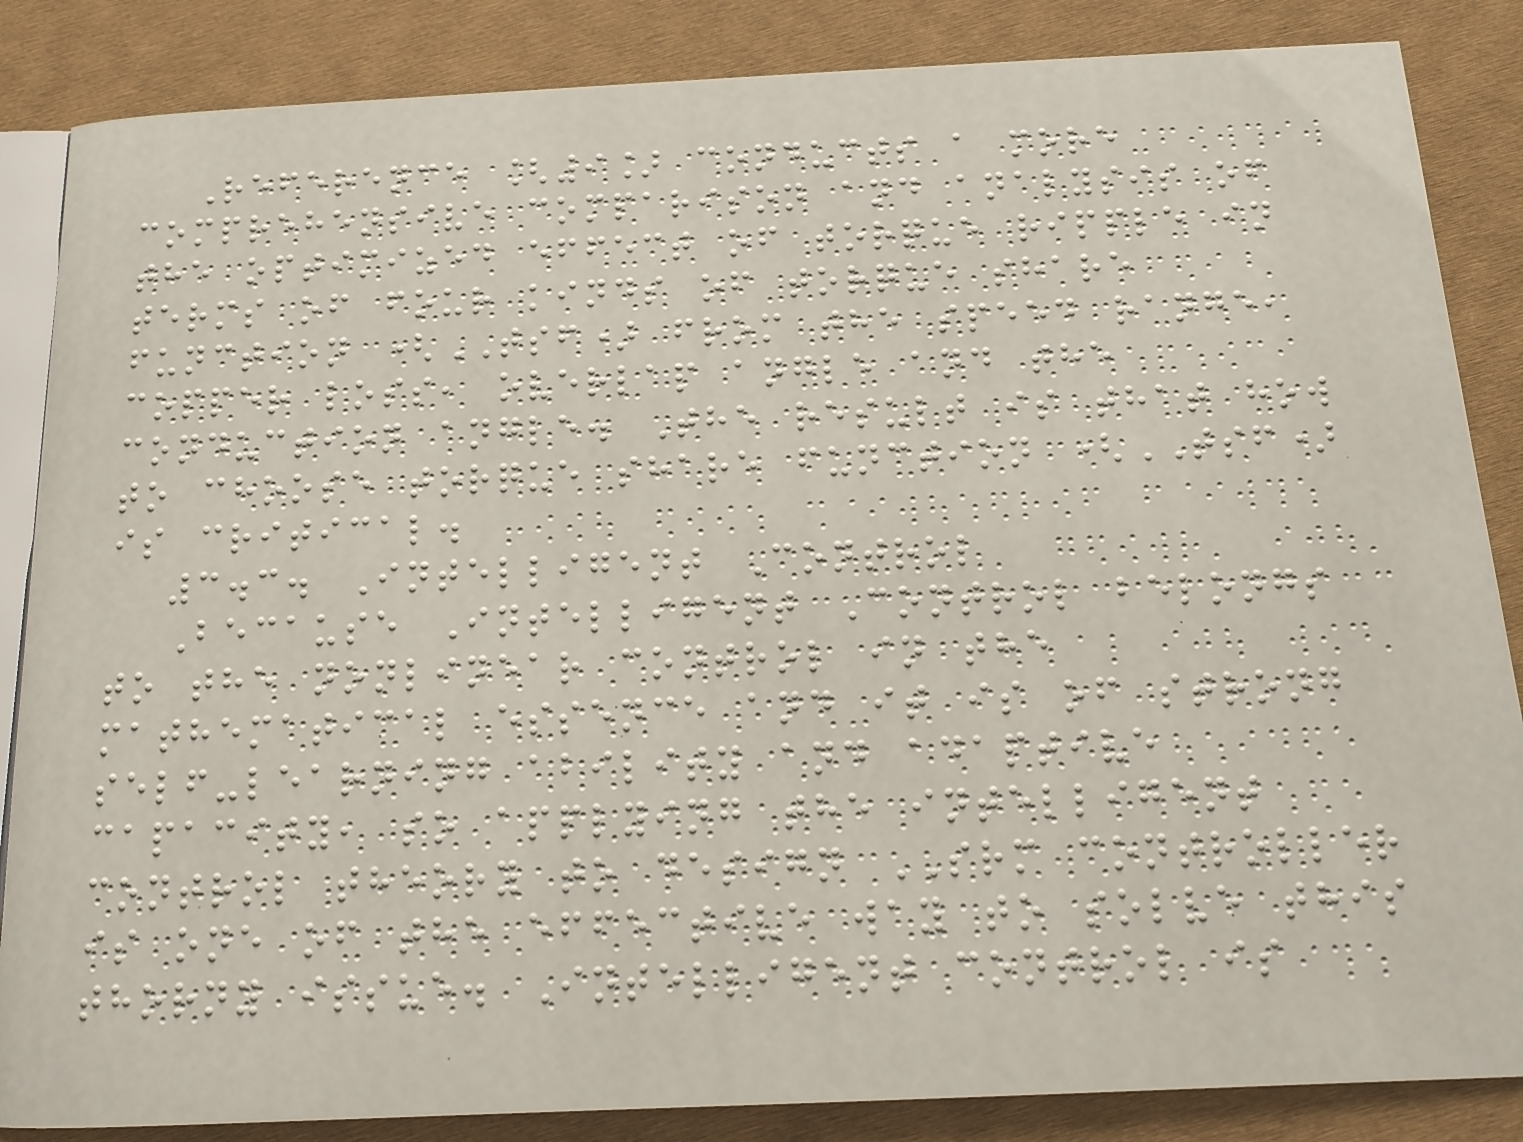Reference [9] conducts a more
comprehensive comparison and analysis of
the optimized effect of torque ripple in
terms of four kinds of torque share
function (TSF) from the speed range,
copper loss, overlap angle and the
conduction angle. The result is that how
to choose torque share function (TSF)
is critical.
3.3. Intelligent Control
Because Intelligent Control belongs
to the nonlinear control in the
mathematical essence and it is of strong
self-learning ability and adaptive
capacity, so applying the intelligent
control theory to design SRM controller
is one of the effective way to solve this
thorny issue. Intelligent control is
